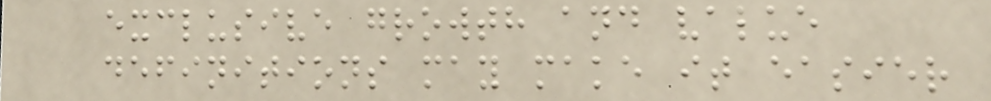exclusive growth and value
definitions may make it easier
